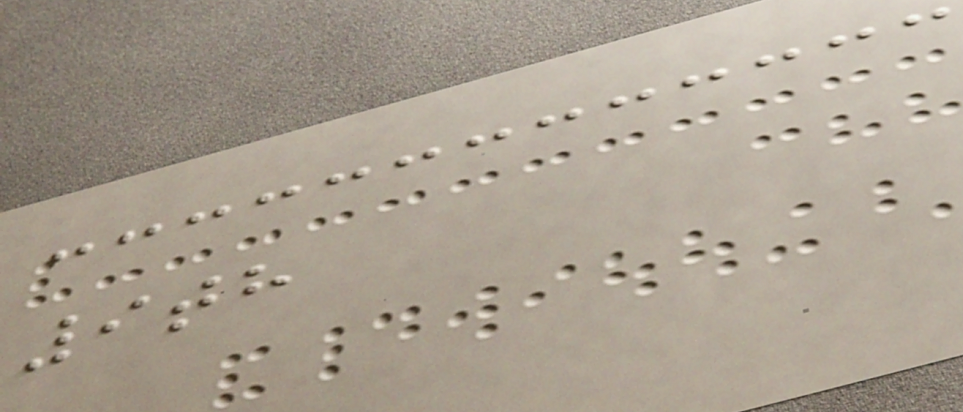9th
